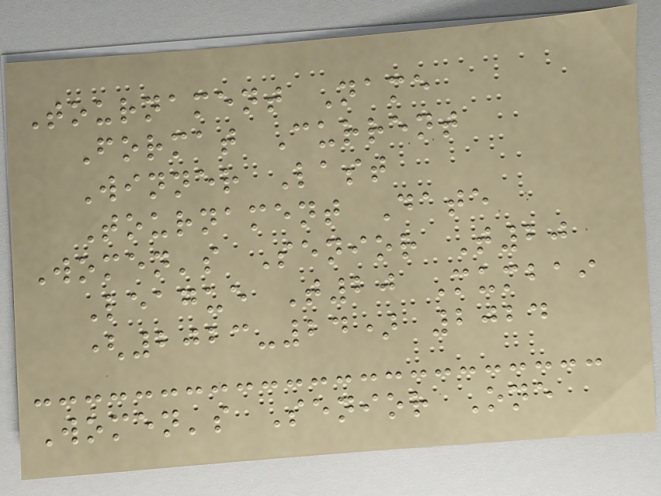Tournament Name
Format Current
Winner Last
Tournament Date
Women's Senior T20
League T20 Mumbai
(2023-24) 2024
Women's Senior One
